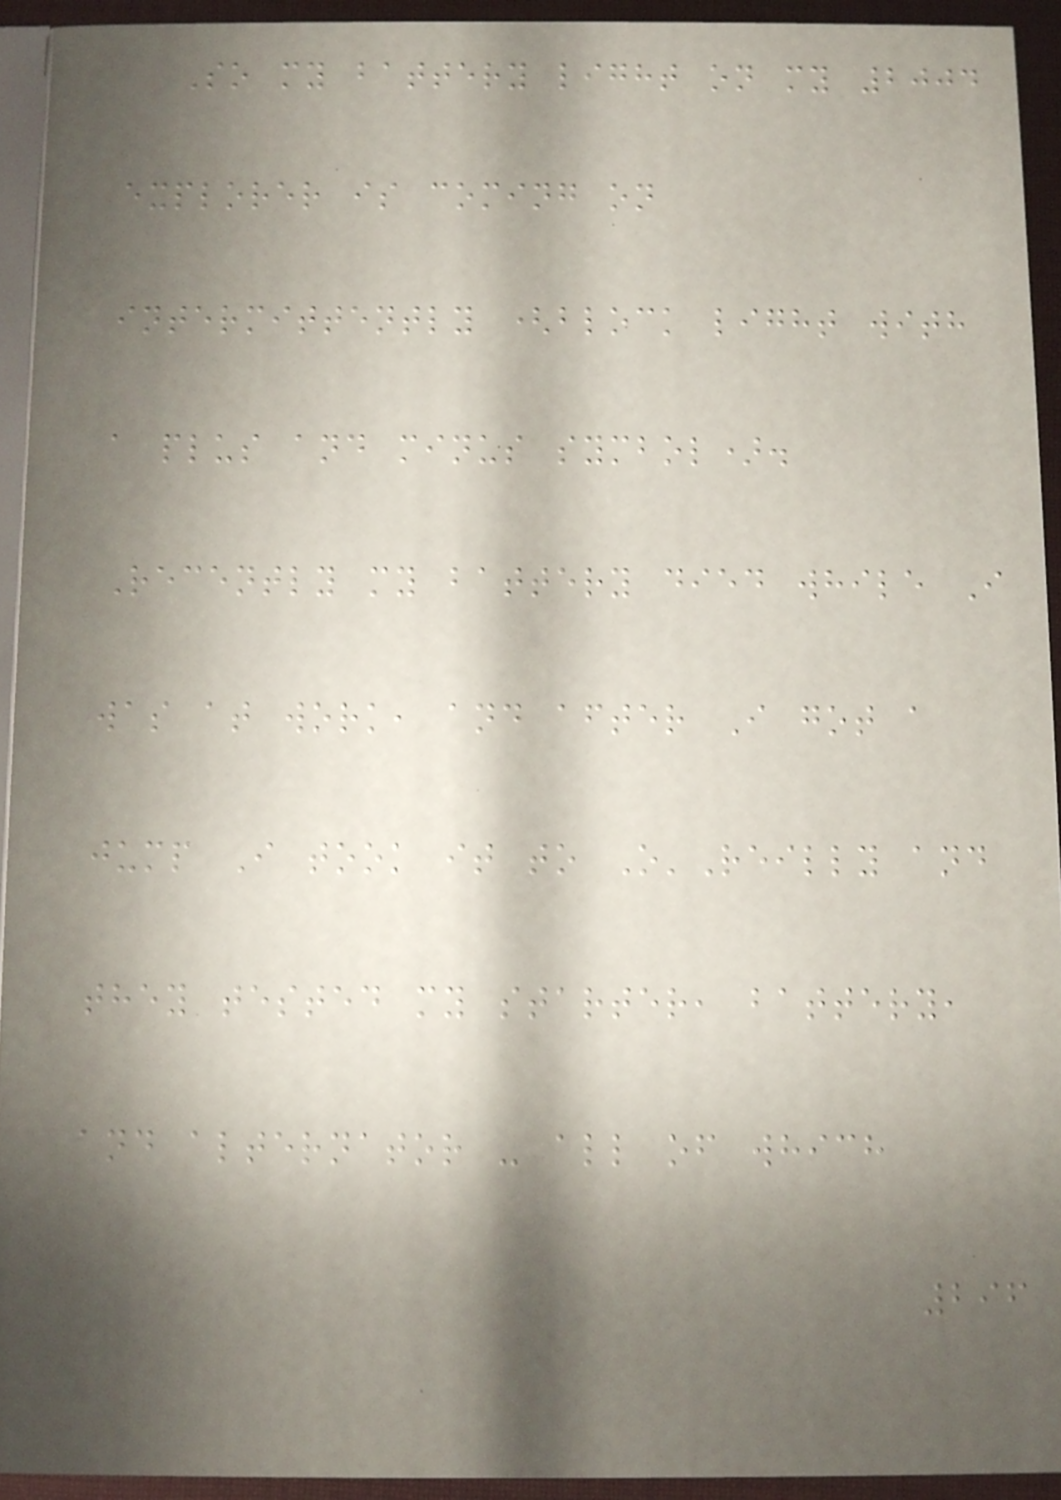So my battery light on my 2004
explorer is coming on
intermittently (block light with
a plus and minus symbol).
Recently my battery died while I
was at work, and after I got a
jump I took it to O'Reilly and
they tested my starter, battery,
and alternator - all of which
296
